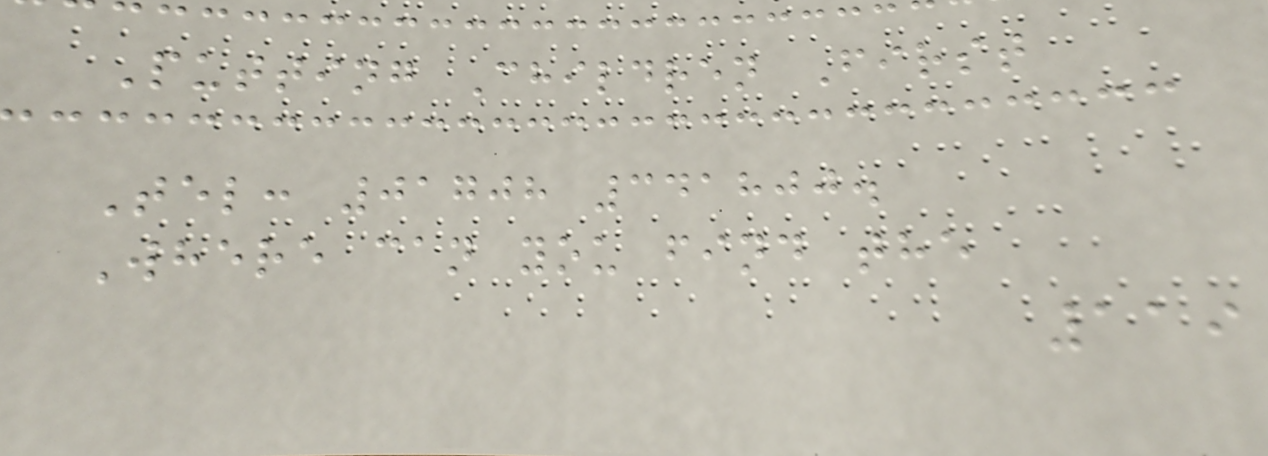Putting Children First
Tel: 01708 341800.
Where can you find the
119
